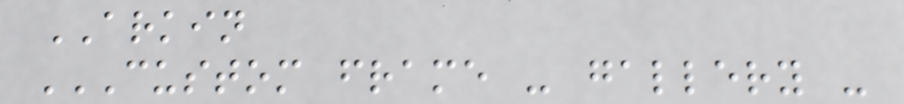ARKIN
CUSTOM FRAME - GALLERY -
